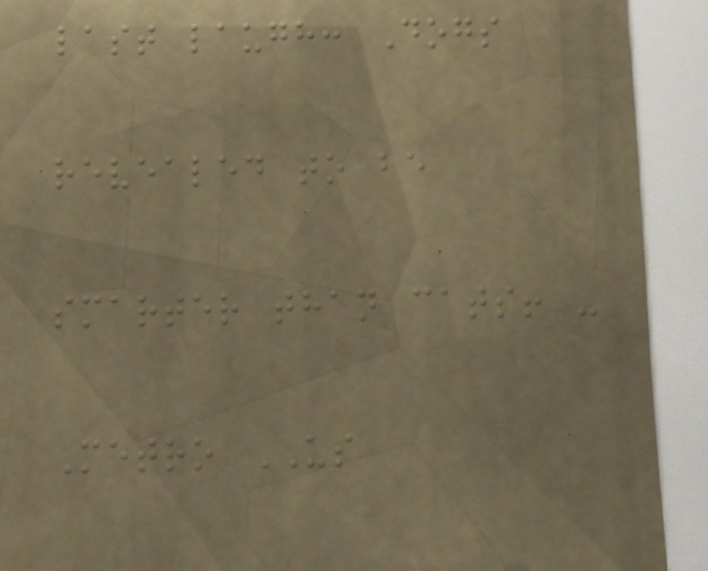last laugh: Dogs
revealed to be
smarter than cats! -
Metro US
